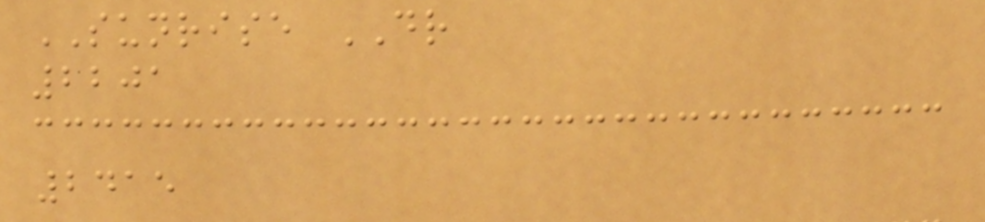SUNRISE DR
2201
2415
